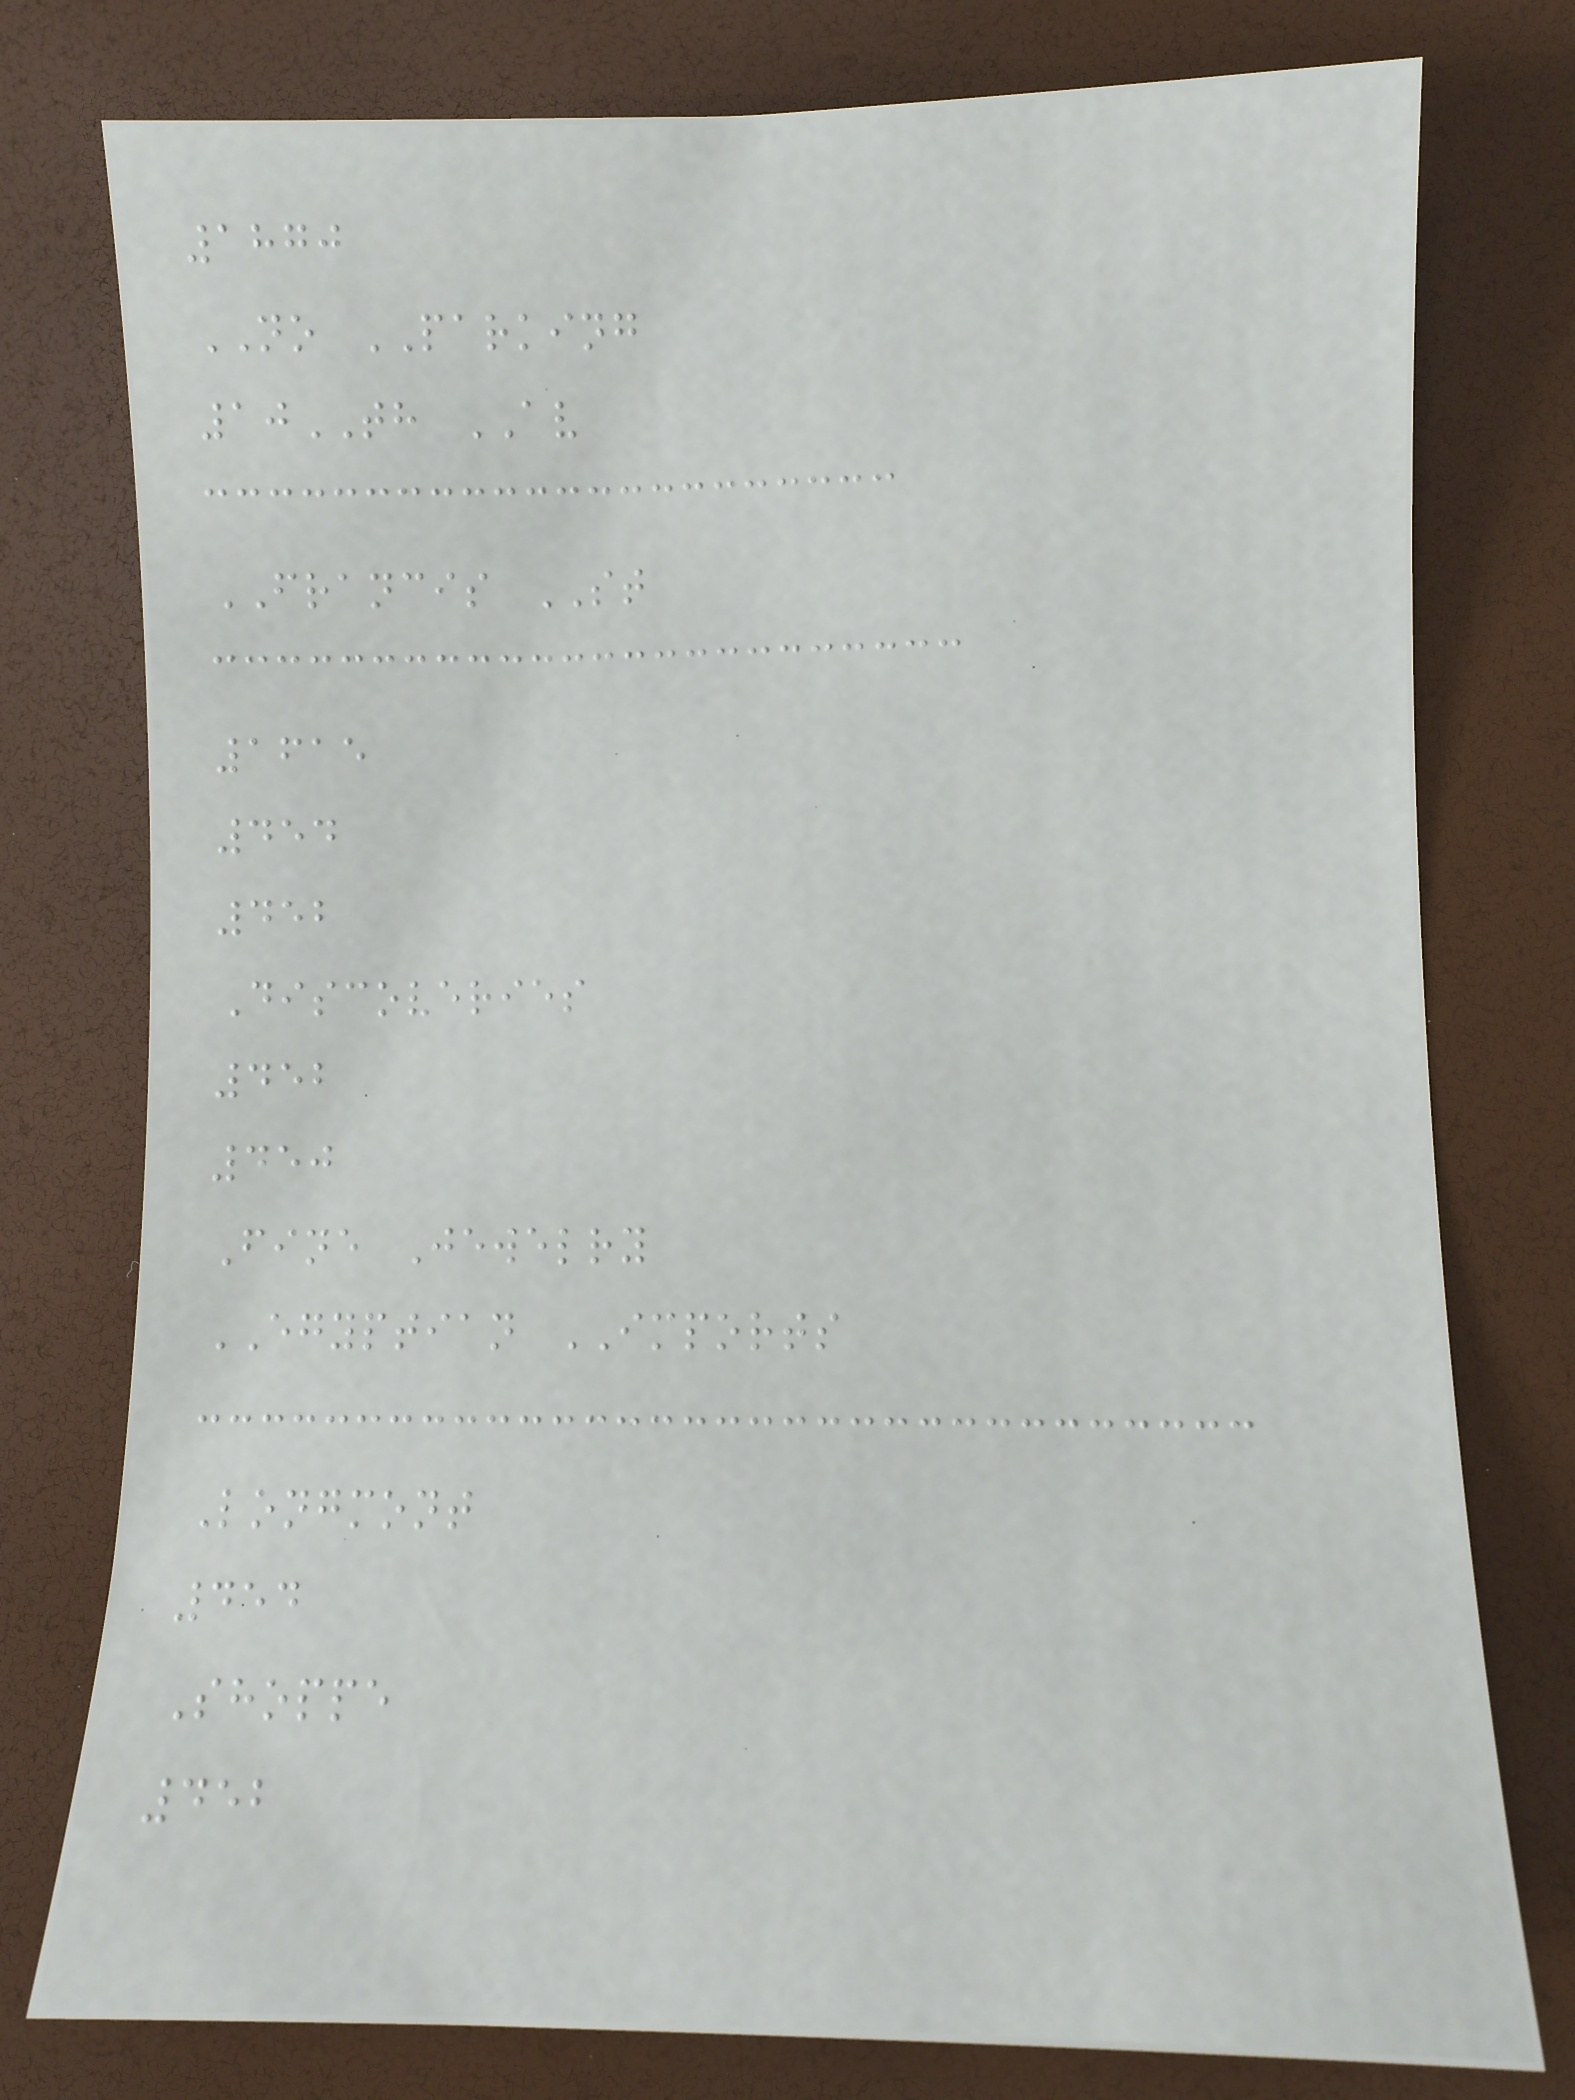1870
NO PARKING
10TH AV
FRANCIS ST
1615
454
452
Discoveries
452
450
Fine Jewelry
EGYPTIAN IMPORTS
Longmont
454
Shoppe
452
